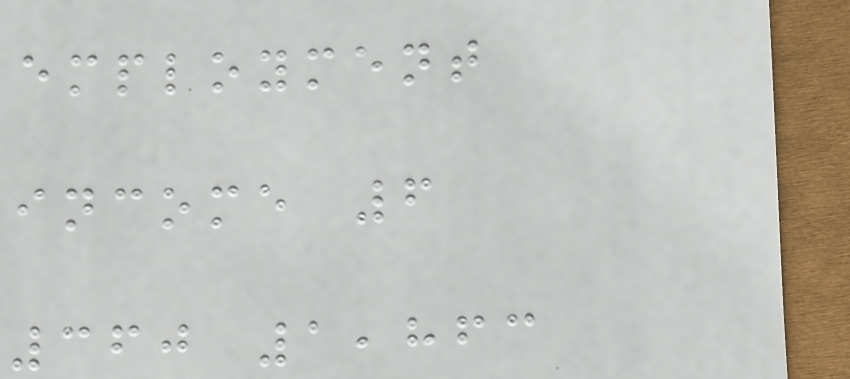employment
income 6
360 1,863
